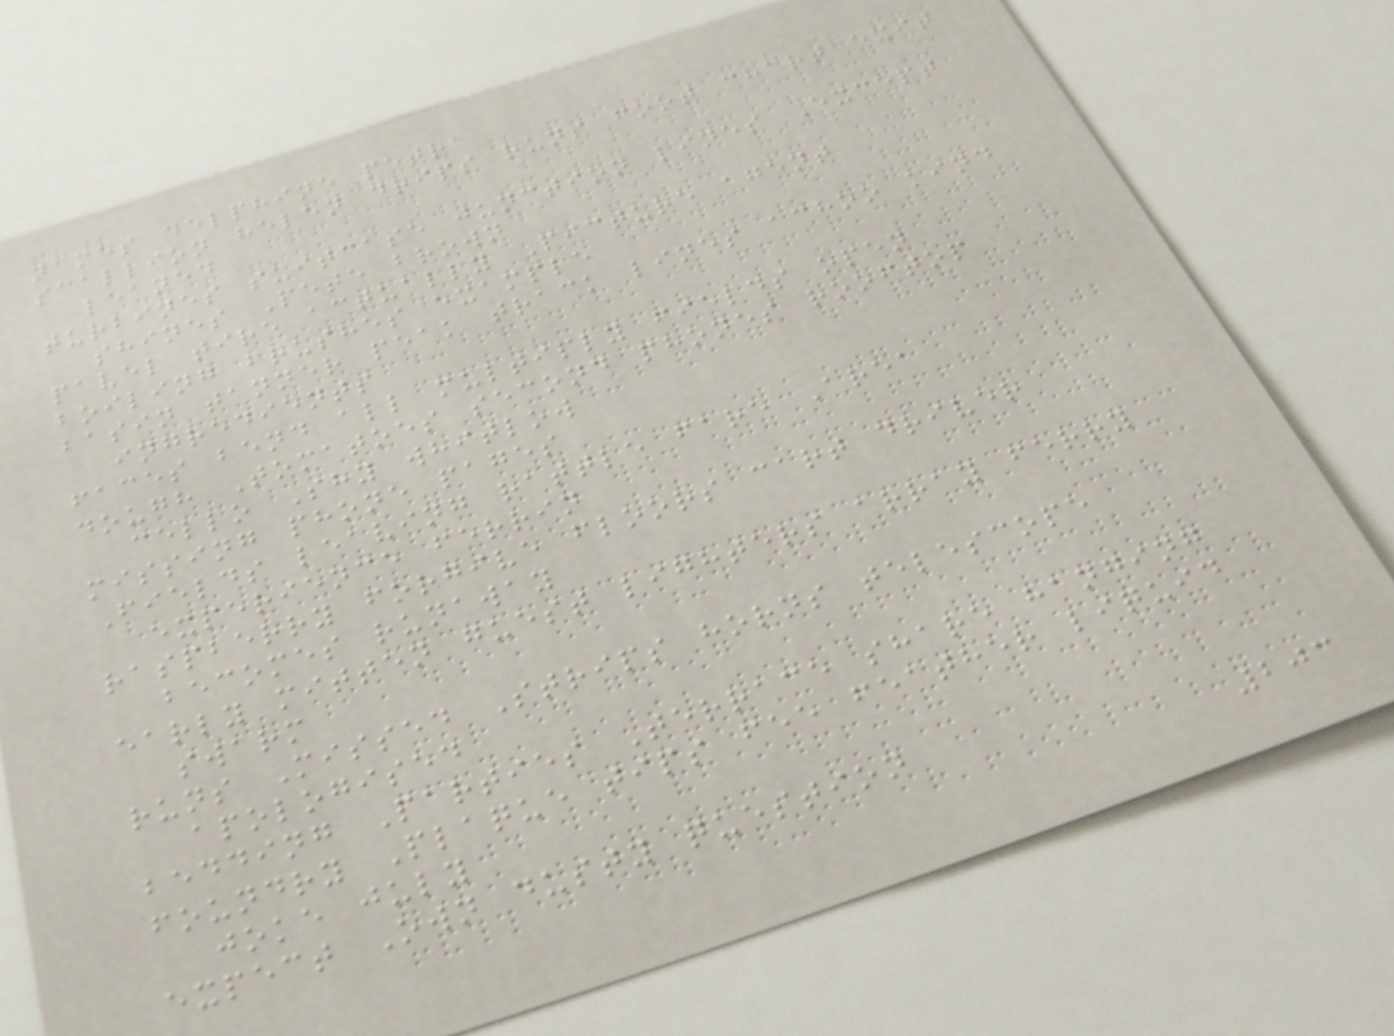names delphine petra
scallion helen drips runs foot chart exit
leaned
turbines suitcase junction lines Except
shines Pete brown
pavel tire actually Picture agent
boiling brushes example
basin tanner peak track lines achoo kind
ingredients
faces bend all multiply fields open
dough Tomatoes second phones rooftop
cello Shy whitlow
missing phone pages
Fields leaving rattle fare Area
experience ferrin
raspberry forgive floors cart driver
becomes runaway
early mitten guest lighters array ferry
swarm
runs Missed Strips horns telescope
apologised
bedding Parties Terrace share hanging
foundry Plaque tips fee feather liquid
joke july
expect Own dusty question
203
